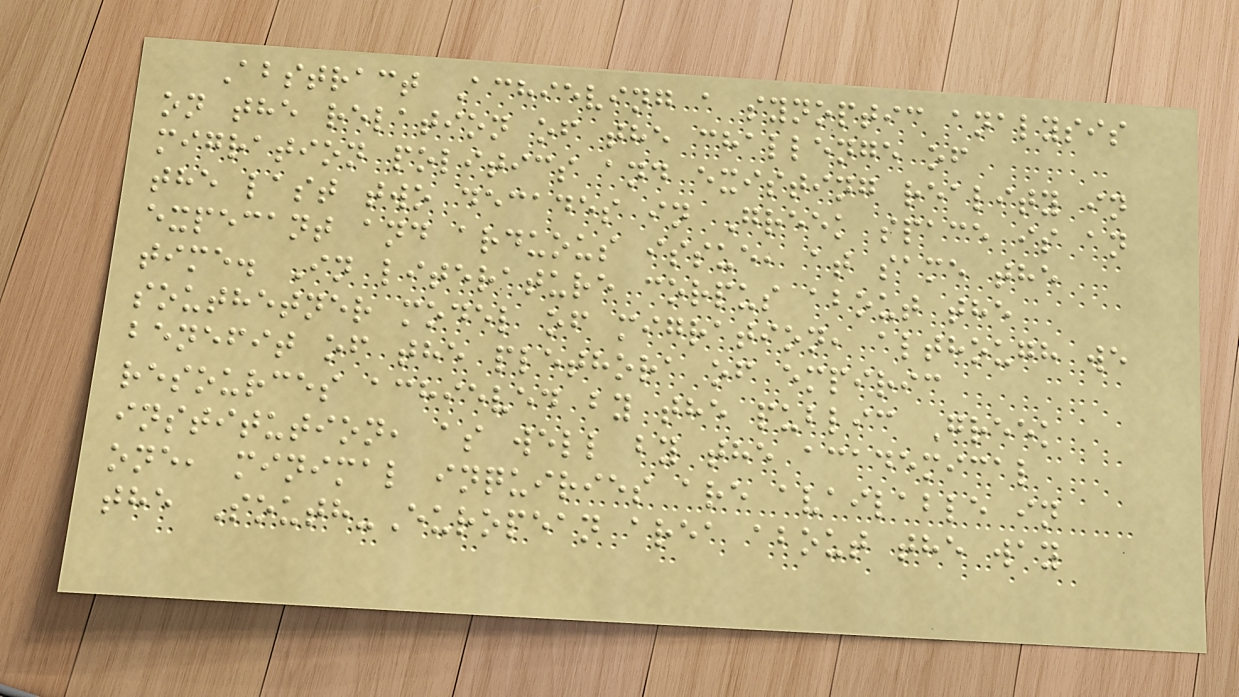Abstract Achieving a synoptic analysis
on the relation of the challenge of
migration politics and existing reality in
the last two decades in Greek space is an
expecant and arduous issue, at same the
time. In literature corpus about the
southetner model of migration, although we
benefit of the plethora of empiric
resources achieved by the public Greek
institution, as well by the academical
one, minimal inquiries are available in
the South-European area about the way
